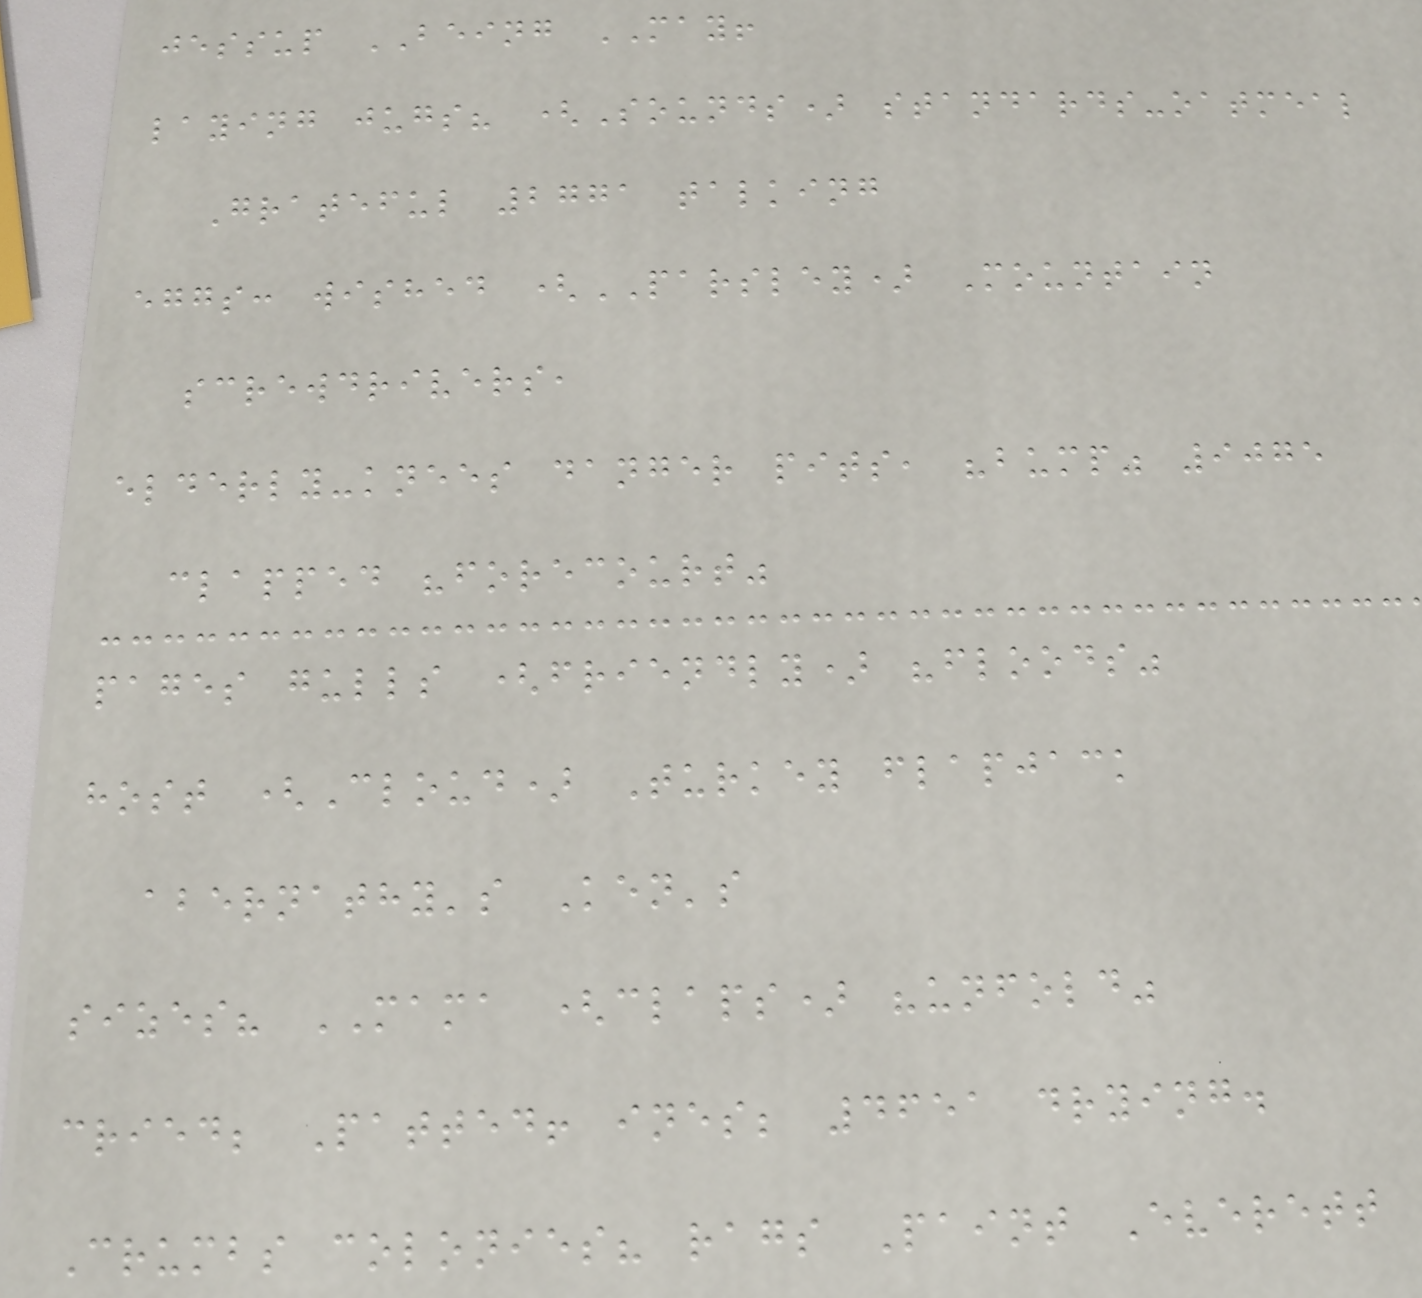jessup BEING MAY!
laying jugs? (Sounds) standards-oatmeal
Grateful 2771 talking
eggs: wished (PARSLEY) Mountain
screwdrivers,
elderly-knees danger pits, "bump" 9075
clapped "forecourt"
pages gulls (friendly) "floods"
host (Cloud) Turkey flapjack
abernathy's Ken's
sizes? MAMA (claps) "unfold"
cried; Patted! ines; 4651 drying.
Crumbs colonies? rags Paint Everett
